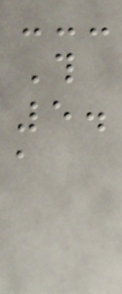This
5.
a
